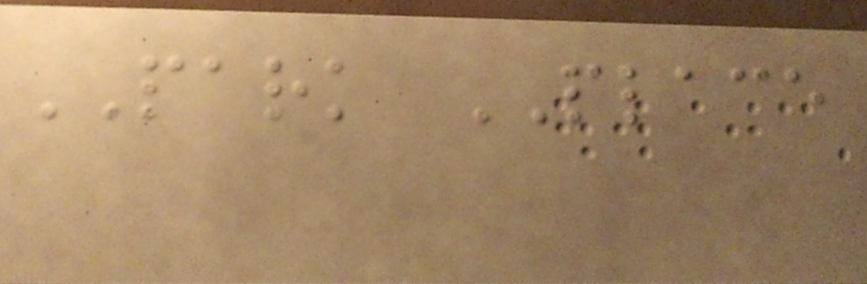PARK PLACE
